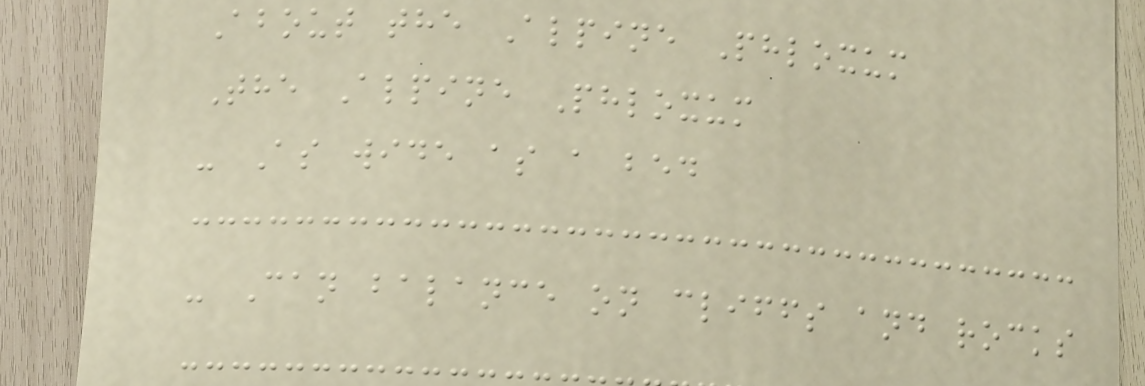About the Alpine Phloxum
The Alpine Phloxum
- As wide as a bed
- Can balance on cliffs and rocks
